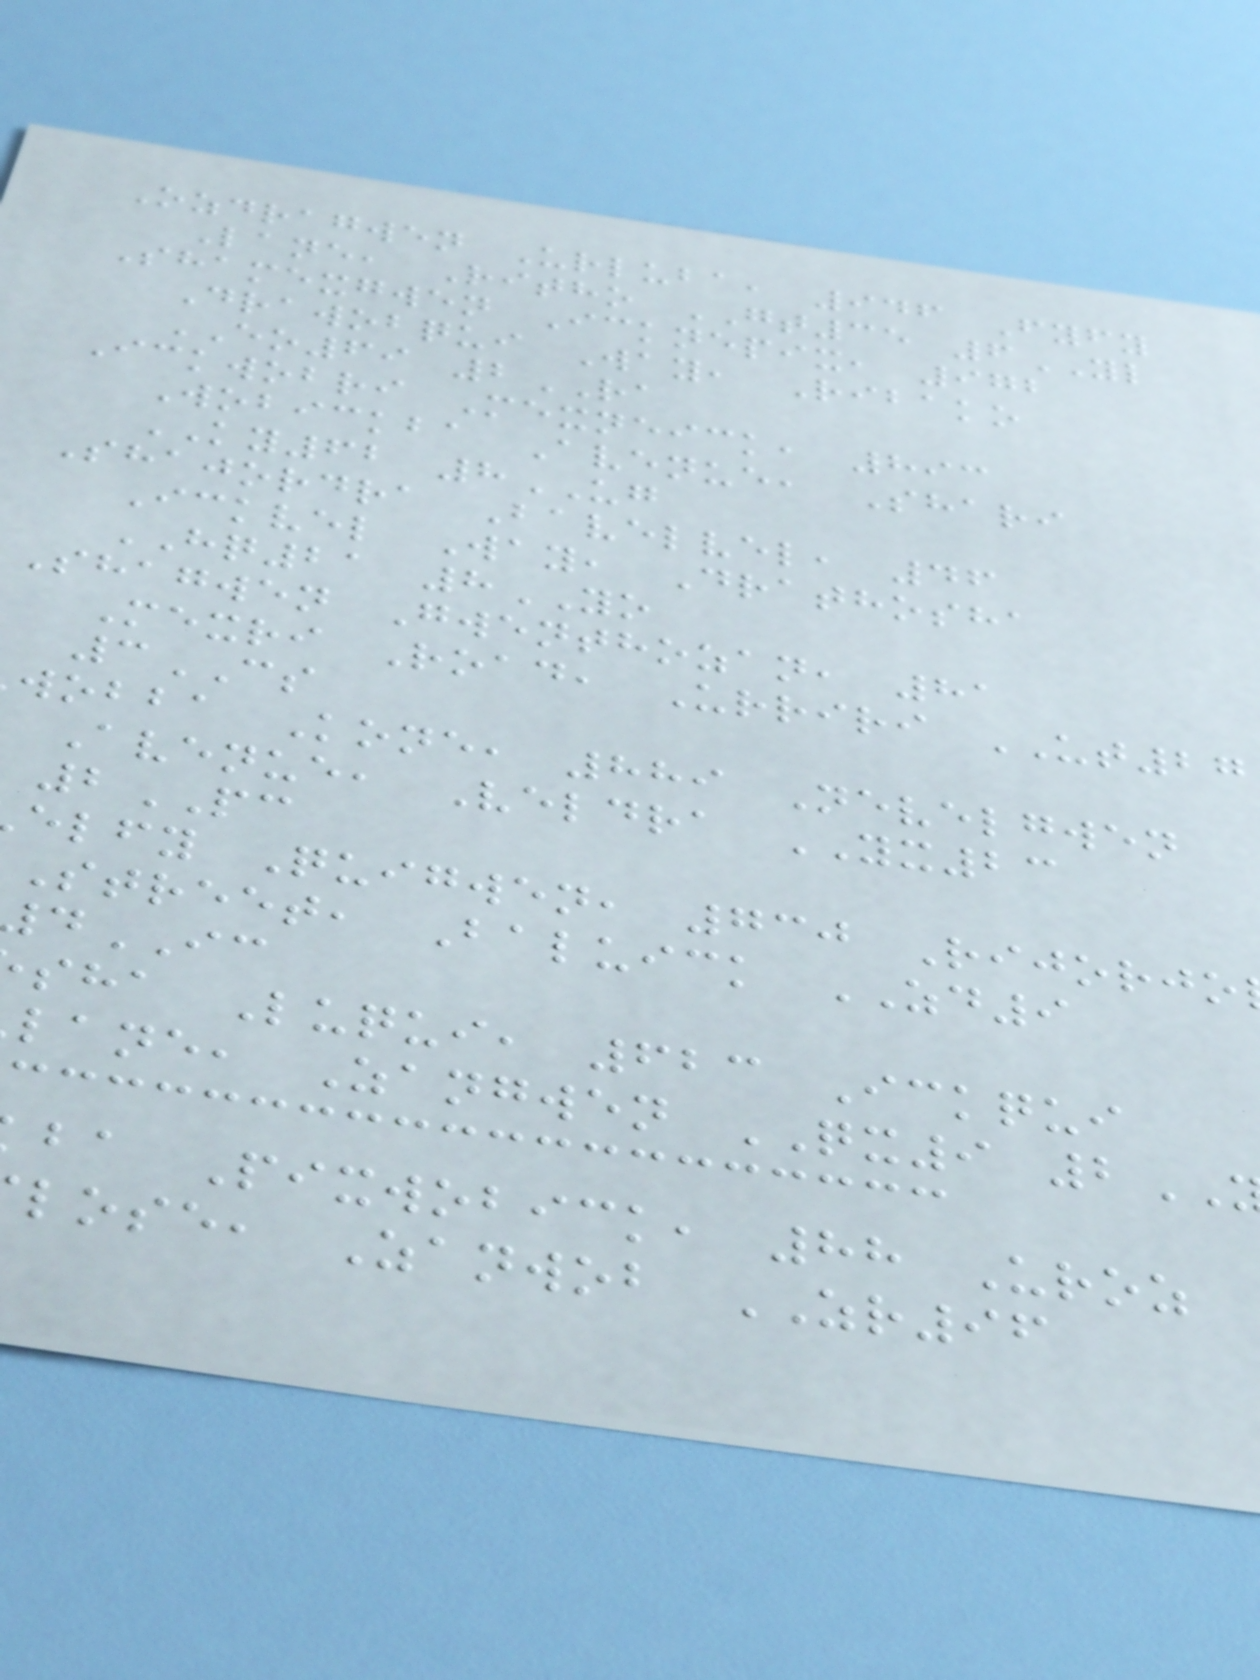Ozdragwen Urluba, 946 Fyfy
Lane, Ritho GT35 6YL
Shamexgwen Icknepix, 972
Drawobqui Way, Ribako
EO69 2RA
Ickwobri Mexneick, 893
Wobickba Avenue, Shari
KY62 8UG
Shajordra Bavelvel, 46
Ickvel Way, Drathosha
HQ21 8YO
Shagwen Gwenthozan, 81
Mexri Road, Urriri UT27
3CS
wobba Kone, 889 Nevelgwen
Avenue, Veldra YX23
2PC
elfy Quigwen, 730 Rijorjo
Street, Baluick ZD9
IC
sha Luqui, 623 Ickqui
lane, Zangwen QX9 2
ba Pixwobick, 88 Uroz
lose, Zanwob ZR96
